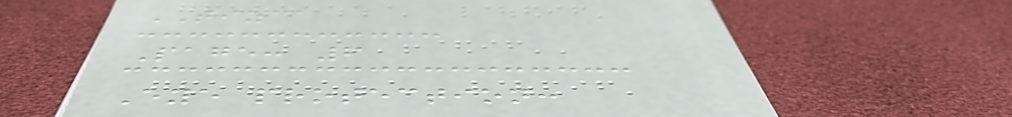TIZCA
Page: 6
Eye protection:
